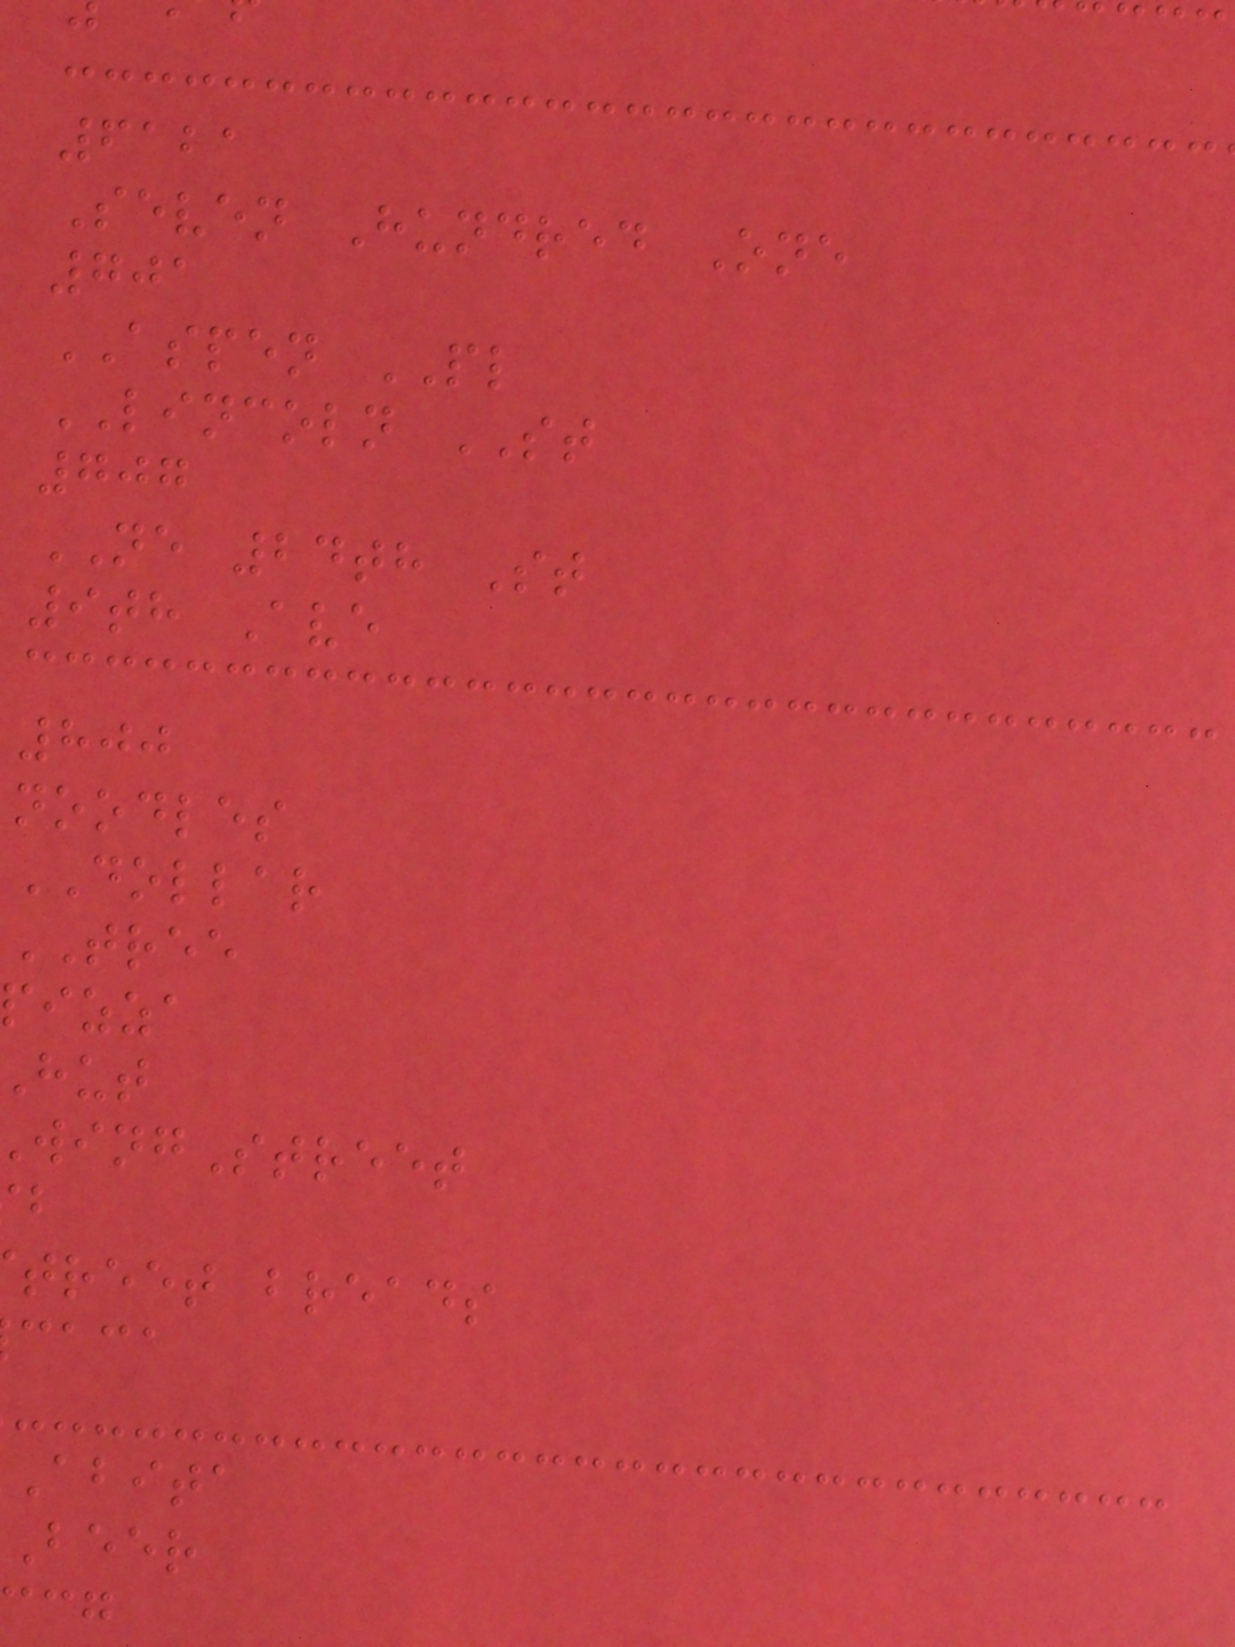6121
Seven Hundred One
701
ASPEN PL
LINCOLN ST
707
NE 24th St
9th Ave
800
noodles
DOLLAR
TREE
pizza
ingStreet
treet breads
caca
abita
beer
